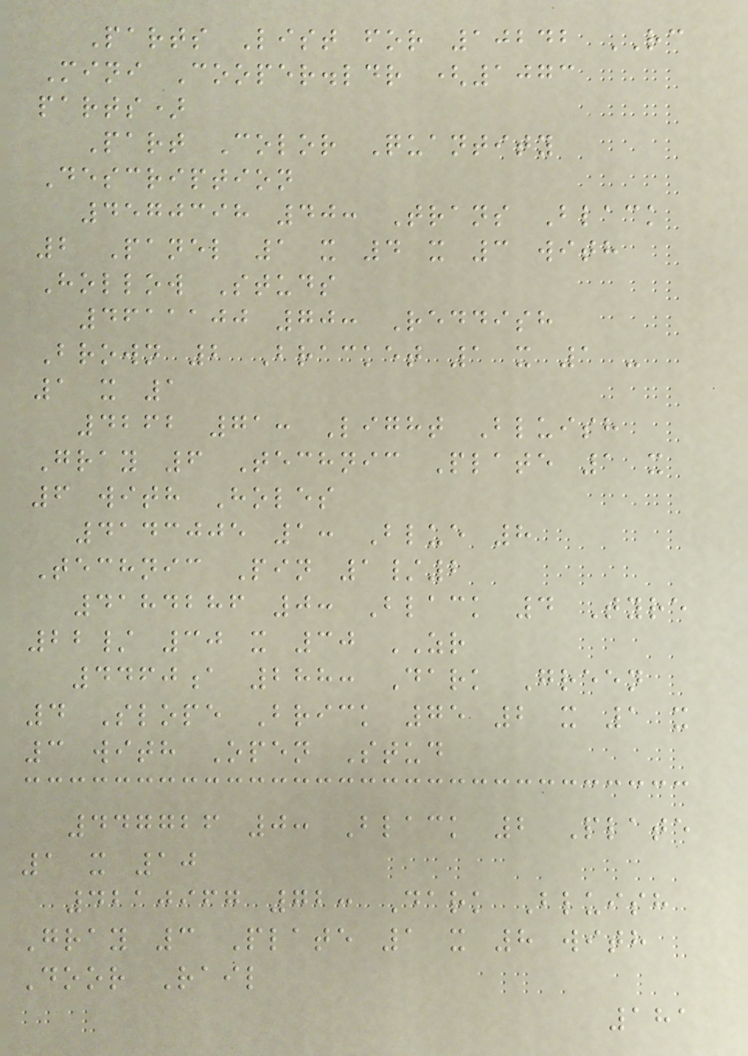Parts List for 10242 RC
Mini Cooper.ldr (1073
parts)
Part Color Quantity
Description
4570398 40: Trans Black
2 Panel 1 x 4 x 3 with
Hollow Studs
4611100 70: Reddish
Brown 2 Bracket 1 x 1 -
1 x 1
4262 71: Light Bluish
Gray 6 Technic Plate 1 x
6 with Holes
4143005 1: Blue 8
Technic Pin 1/2
4184286 0: Black 4 Tyre
22/ 30 x 30 ZR
4460a 288: Dark Green
4 Slope Brick 75 2 x 1 x
3 with Open Stud
447726 0: Black 2 Plate
1 x 10
4210967 72: Dark Bluish
Gray 3 Plate 1 x 8 with
Door Rail
181
